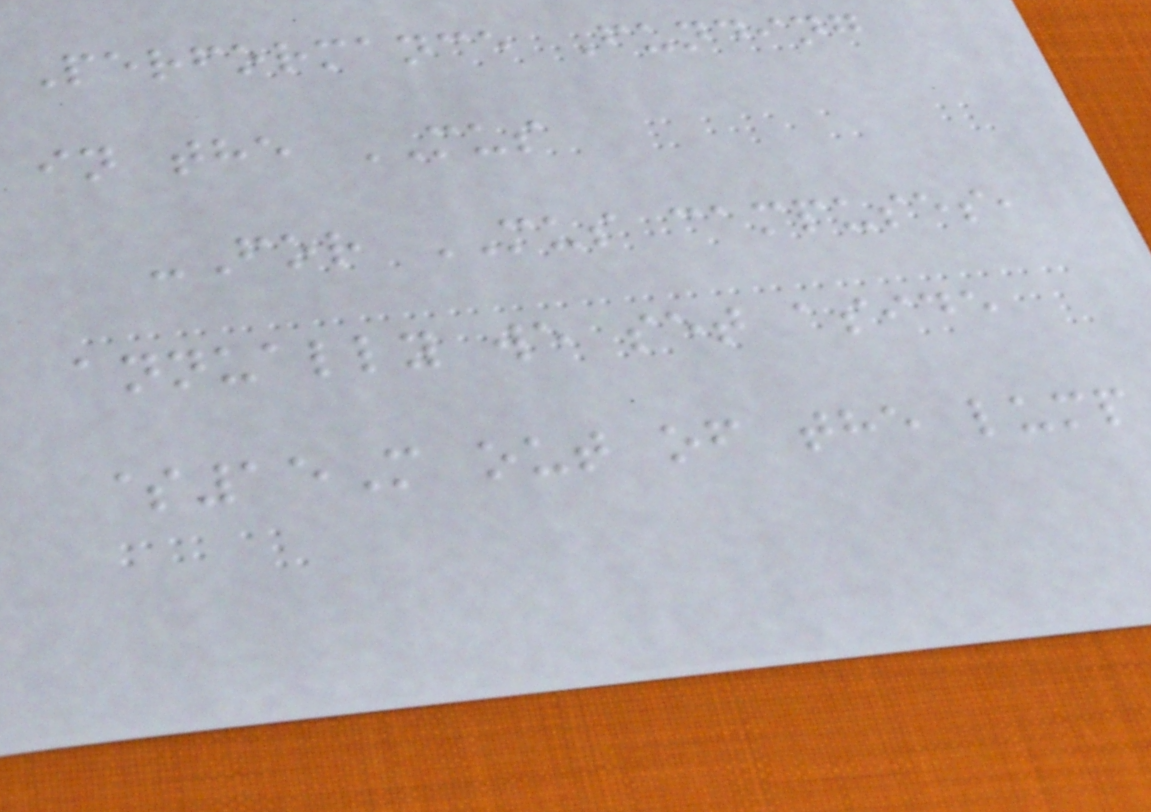Performance Funding
in the MUS
-For MUS campuses,
annually we set aside
$15M out of the lump
